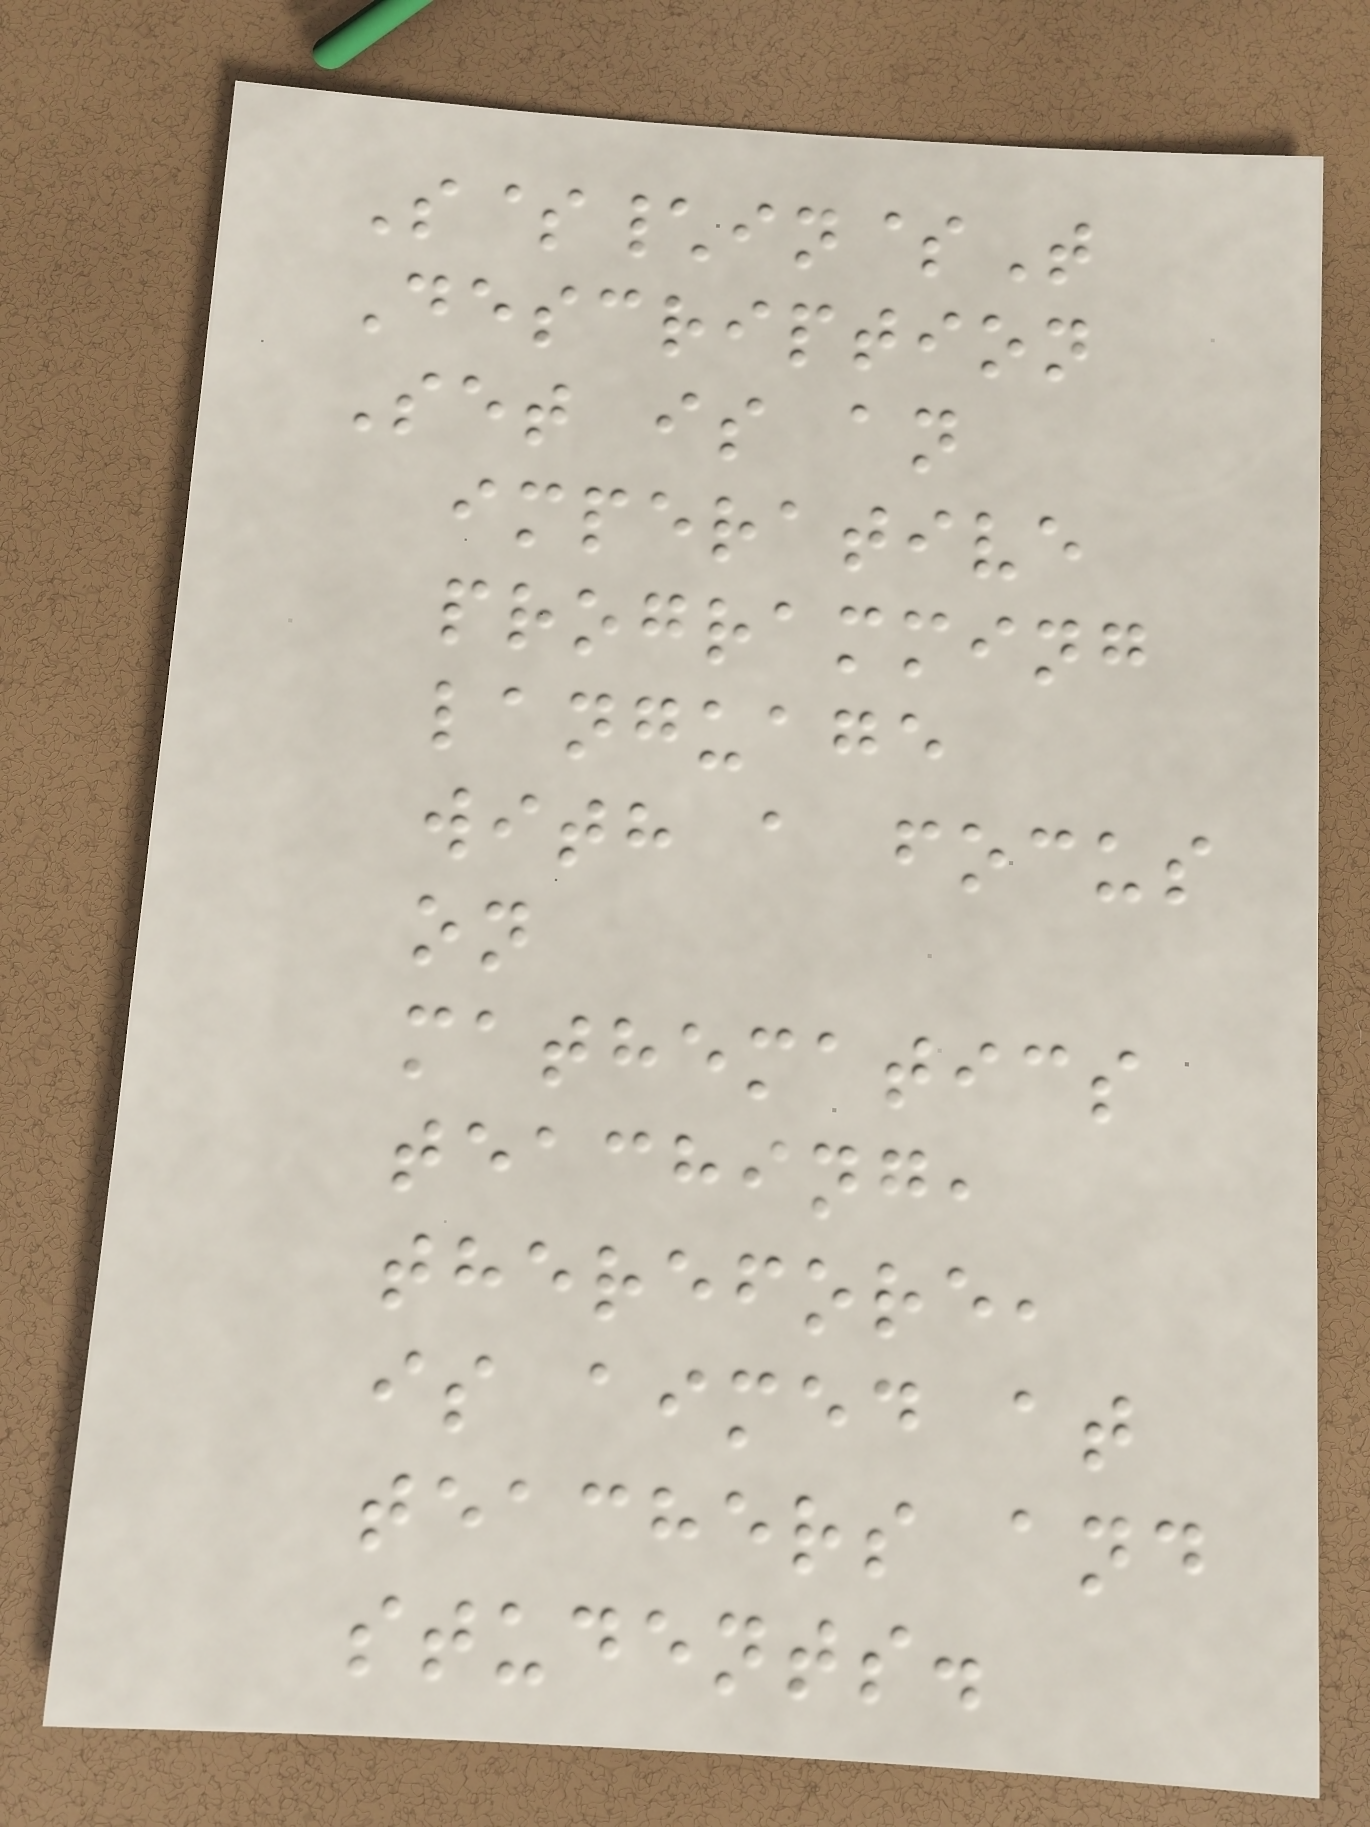S$\in$T
Description
Set is an
imperative
programming
language
with a focus
on
mathematics
teaching,
therefore,
is aimed at
teachers and
students.
